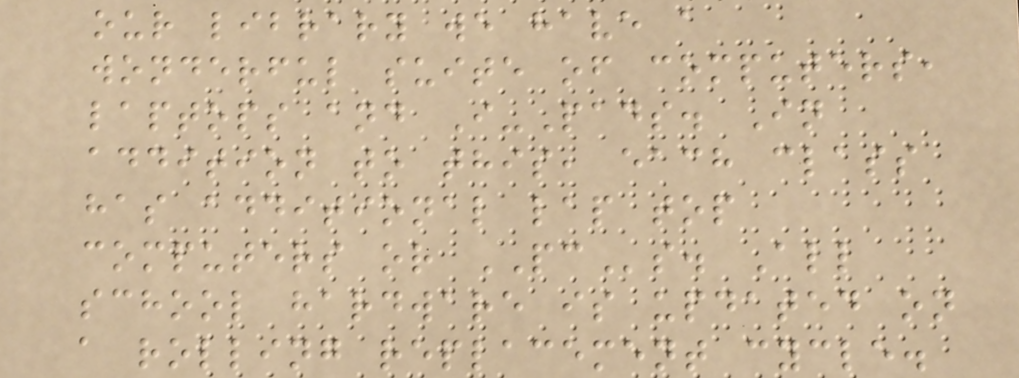our library we have a
wonderful suite of computers,
laptops and I-Pads. In
addition to this, each class
has additional lap top
computers or PCs. All
school hardware is updated on
a rolling replacement cycle.
